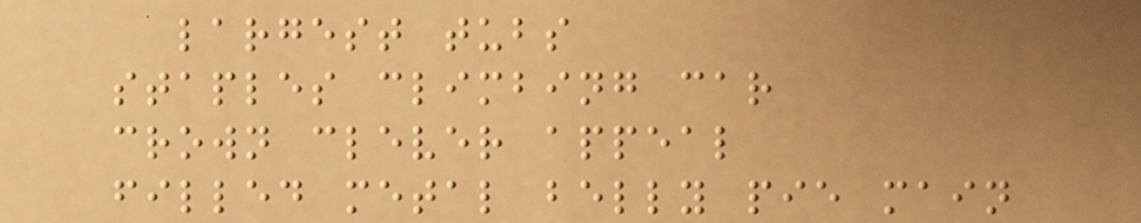largest tubs
staples climbing car
crown clever appeal
filled metal belly pie main
